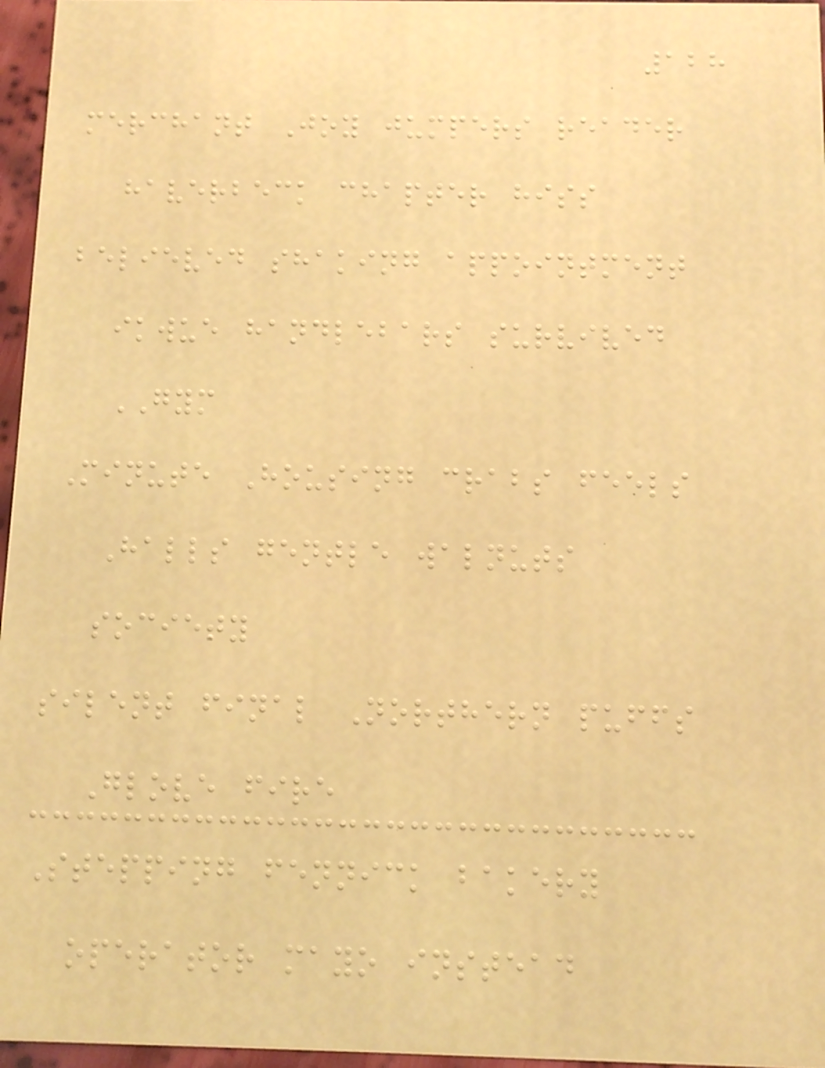128
merchant Joy jumpers reader
haverbeck chapter hiss
believed shaking appointment
ikwue handlebars survived
GYM
Minute Housing crabs feels
Halls gentle walnuts
society
silent final Northern puffs
Glove fire
Stepping fennick bakery
operator mayo instead
